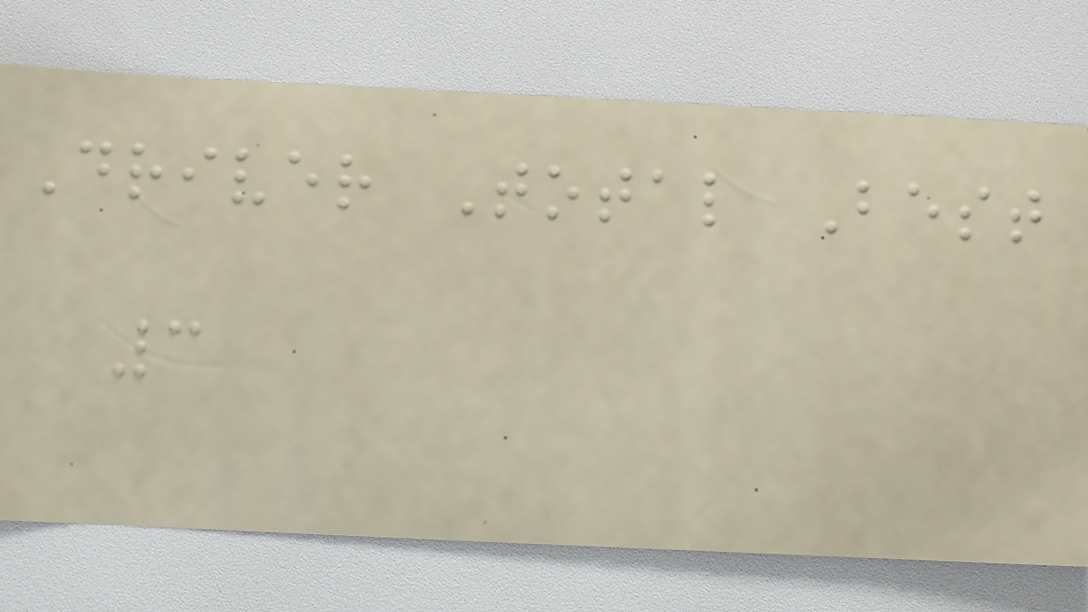Driver Total Best
3
